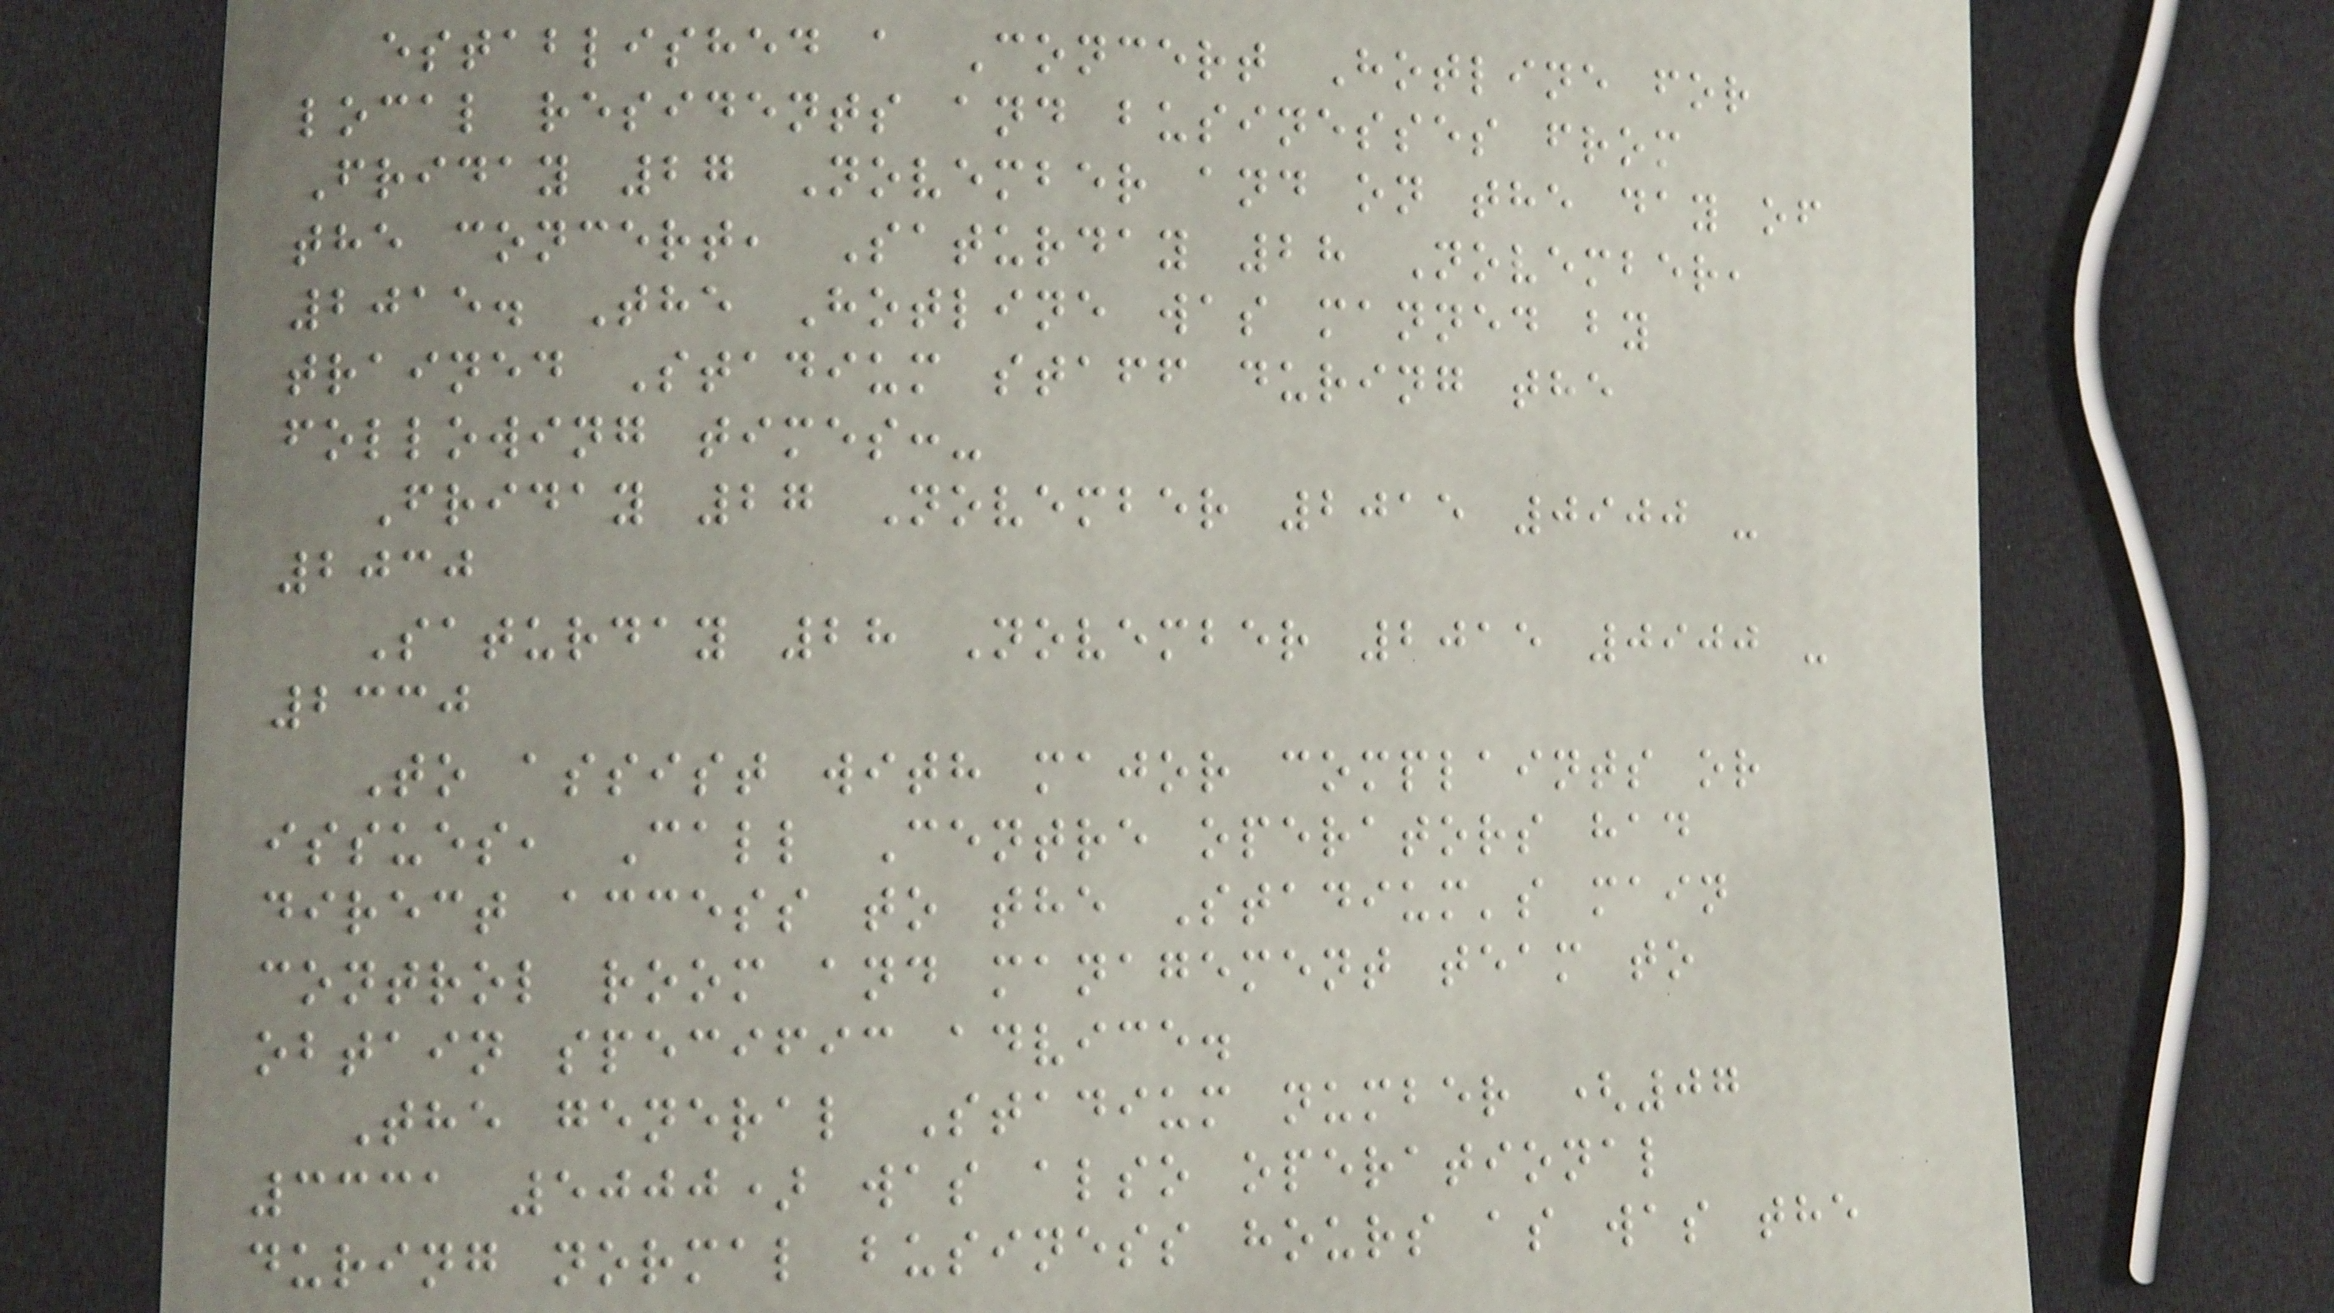established a Concert Hotline for
local residents and businesses from
Friday 27 November and on the day of
the concert, Saturday 28 November,
2015. The Hotline was manned by
trained Stadium staff during the
following times:-
Friday 27 November 2015 0900 -
2030
Saturday 28 November 2015 0900 -
2330
To assist with major complaints or
issues, Call Centre operators had
direct access to the Stadium's main
control room and management team to
obtain specific advice.
The general Stadium number (07
3331 5000) was also operational
during normal business hours as was the
